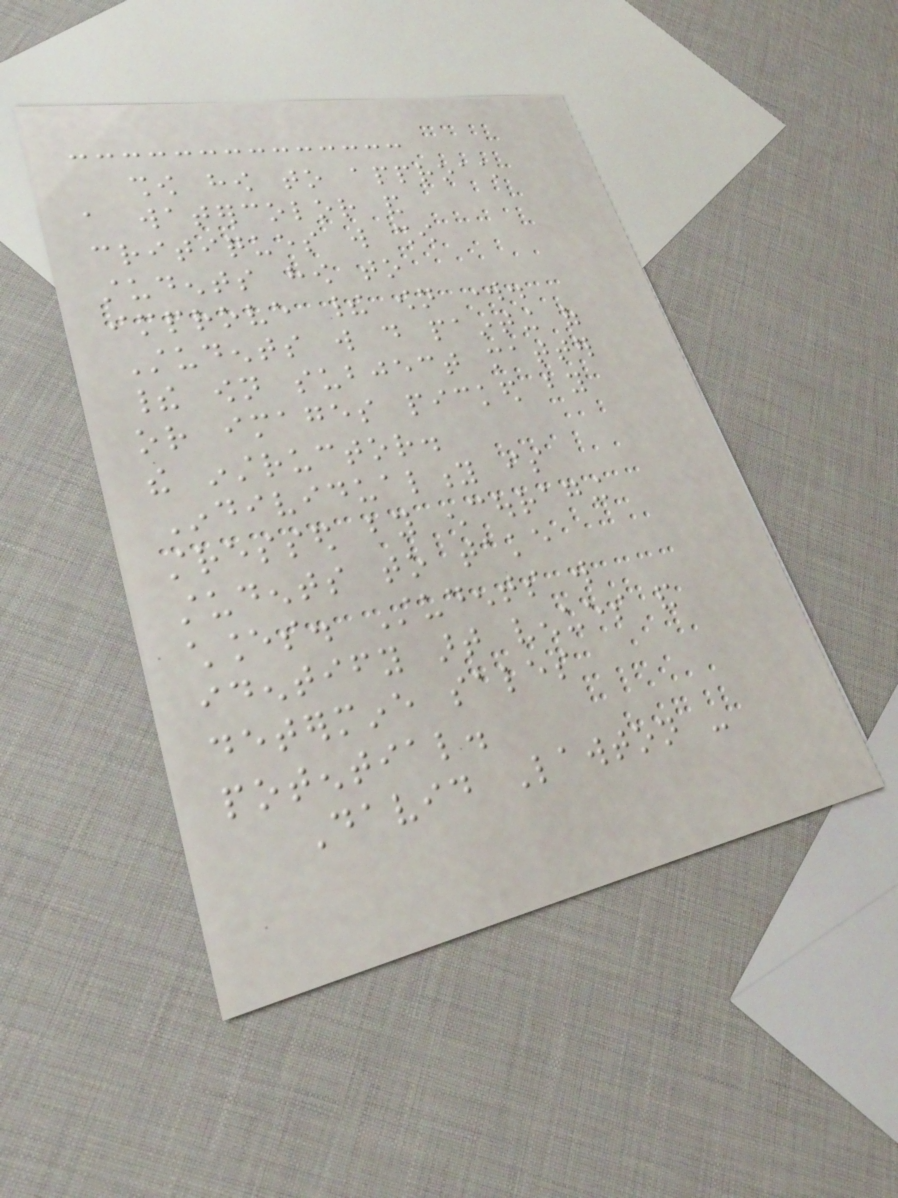show how to approach
a watercolor and
critiques will show
students how to
improve their own work.
Students will do painting of
their own subject matter
or images picked by
the instructor.
Individuality is
stressed by encouraging
students to take
chances. Students will
identify art venues and
determine sales
potential.
David Lawton -
